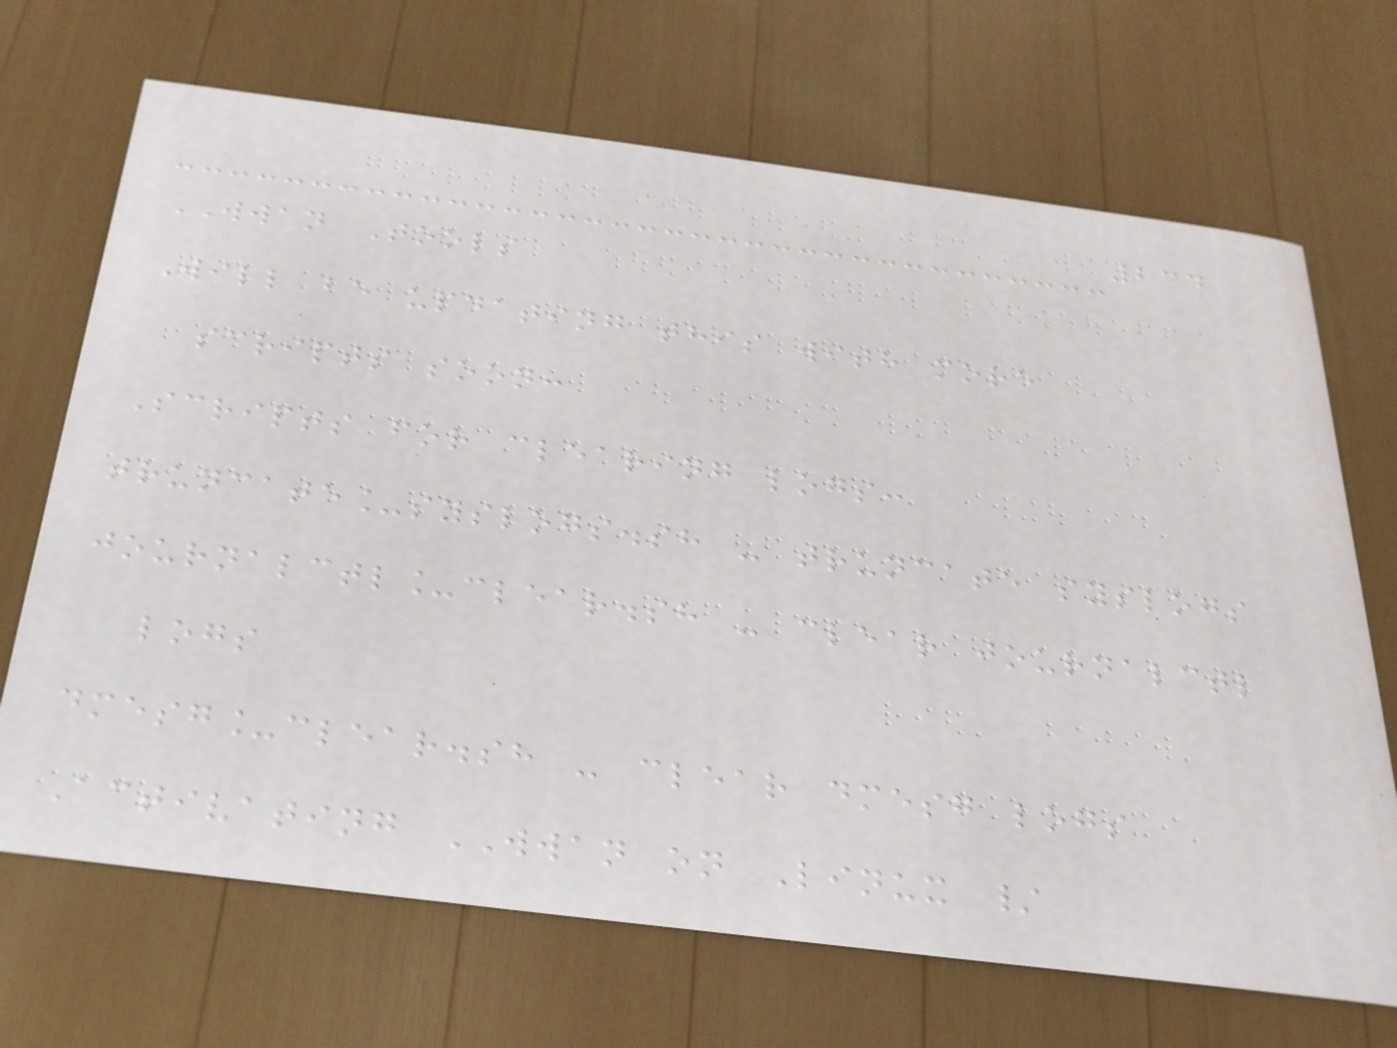234
WWAN Tools
Will be updating this with more
scripts soon:
Scripts for clearing logs:
truncate_syslogs.sh - truncate syslogs
journalctl_clear.sh - clear journalctl
logs
dmesg_clear.sh - clear dmesg logs
Activating WWAN on Linux /
